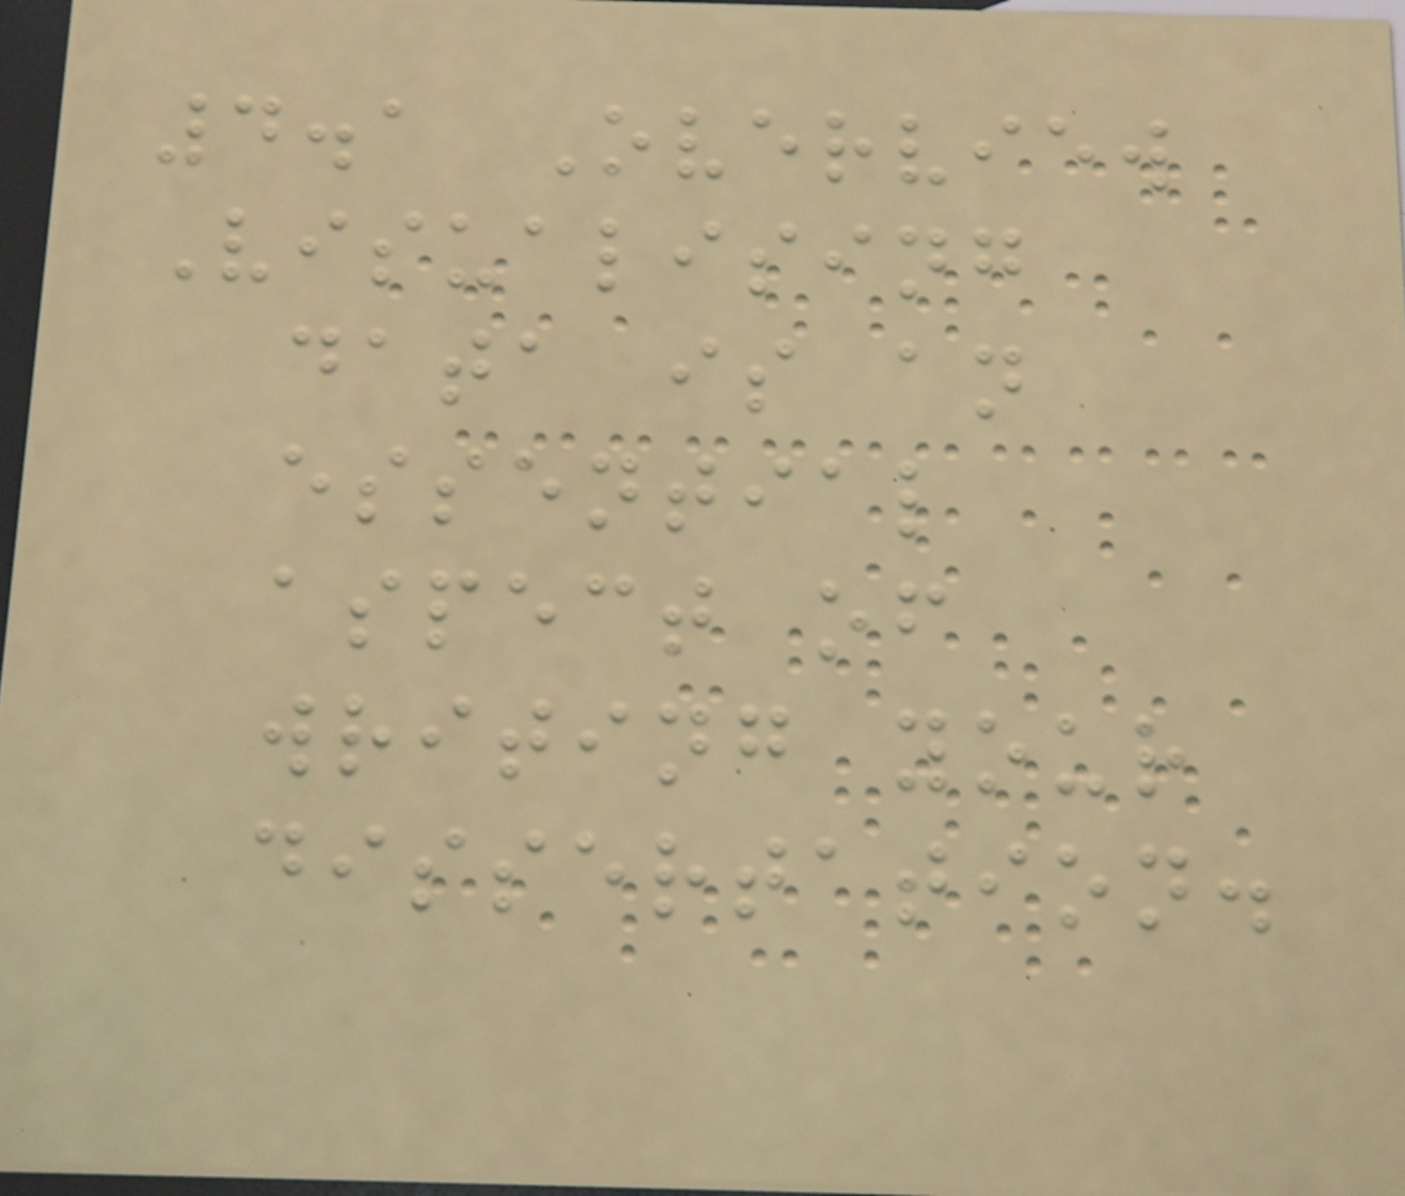4.1 Overview
Visualising
data is an
essential
aspect of
writing your
dissertation.
